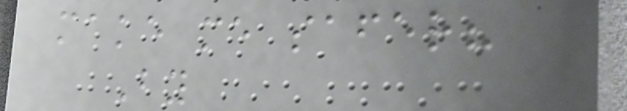make me safer?
By
